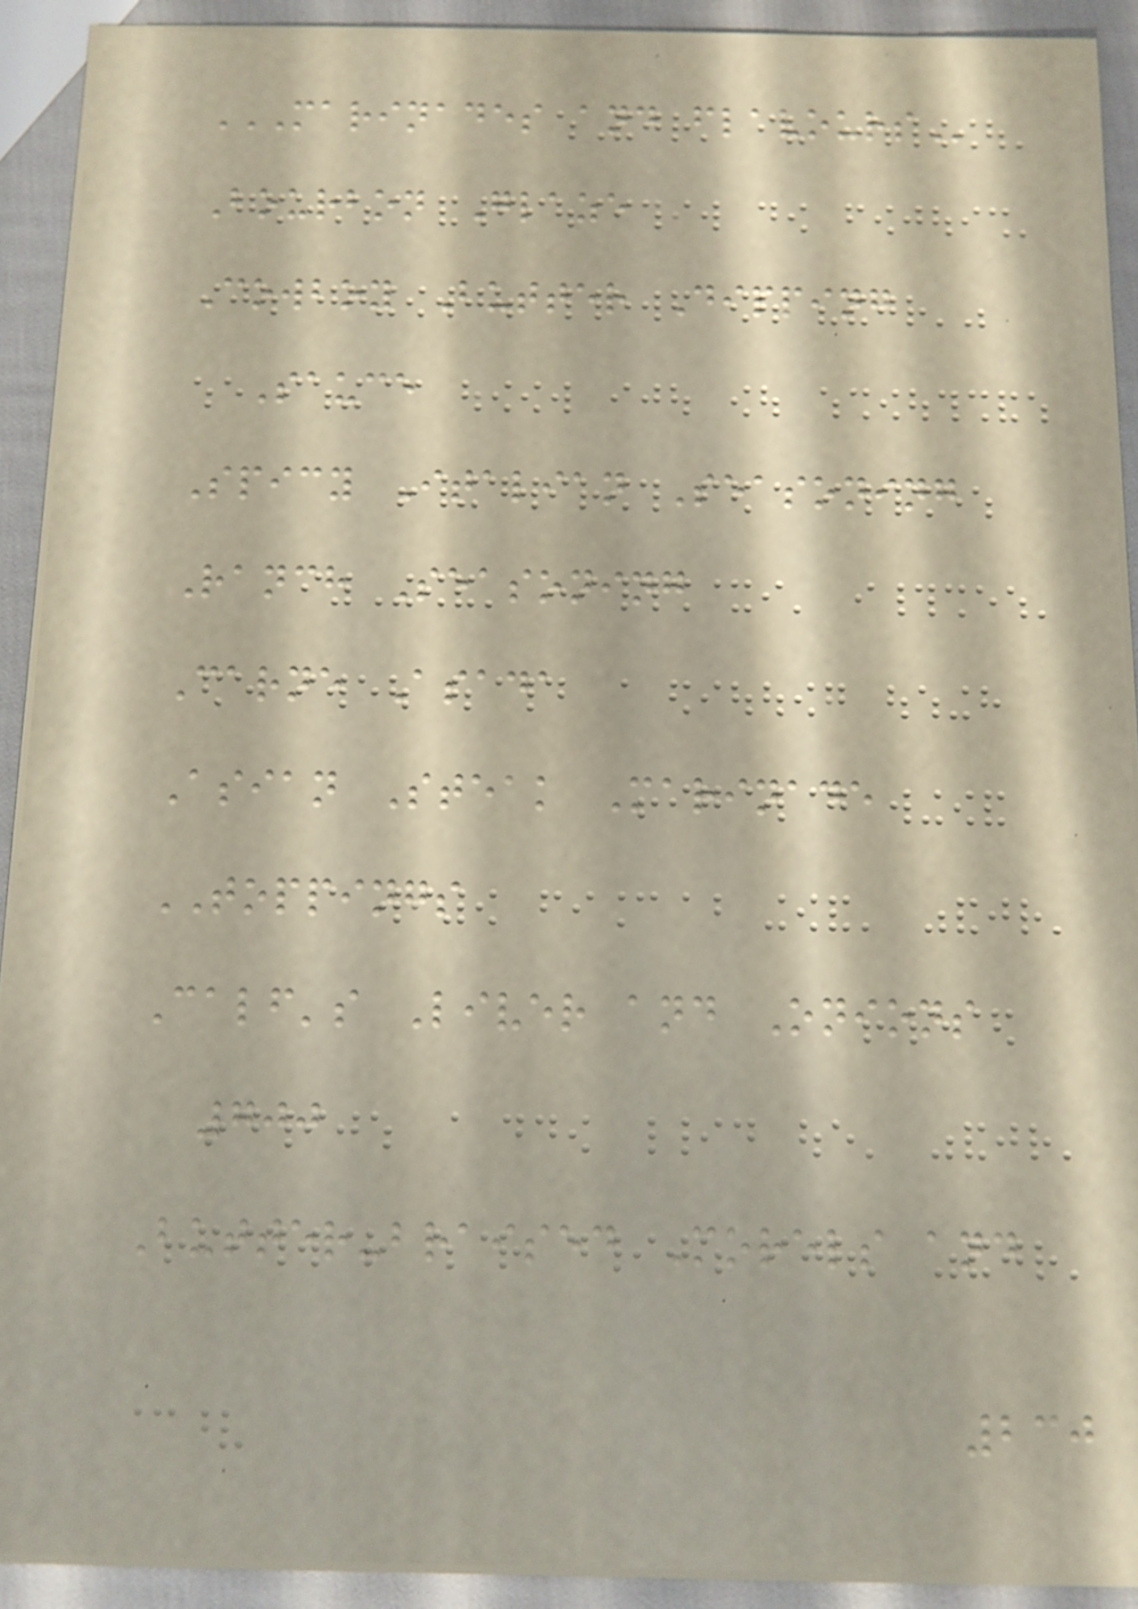MARINADES AND FLAVOURS
Bourbon Glaze
Cowboy Butter Dipping
Sauce
Spicy Italian Seasoning
Ranch Seasoning
Carne Asada
Asian Steak Marinade
TOPPINGS
Calf's Liver and Onions
700
Butter-braised Morels and
230
